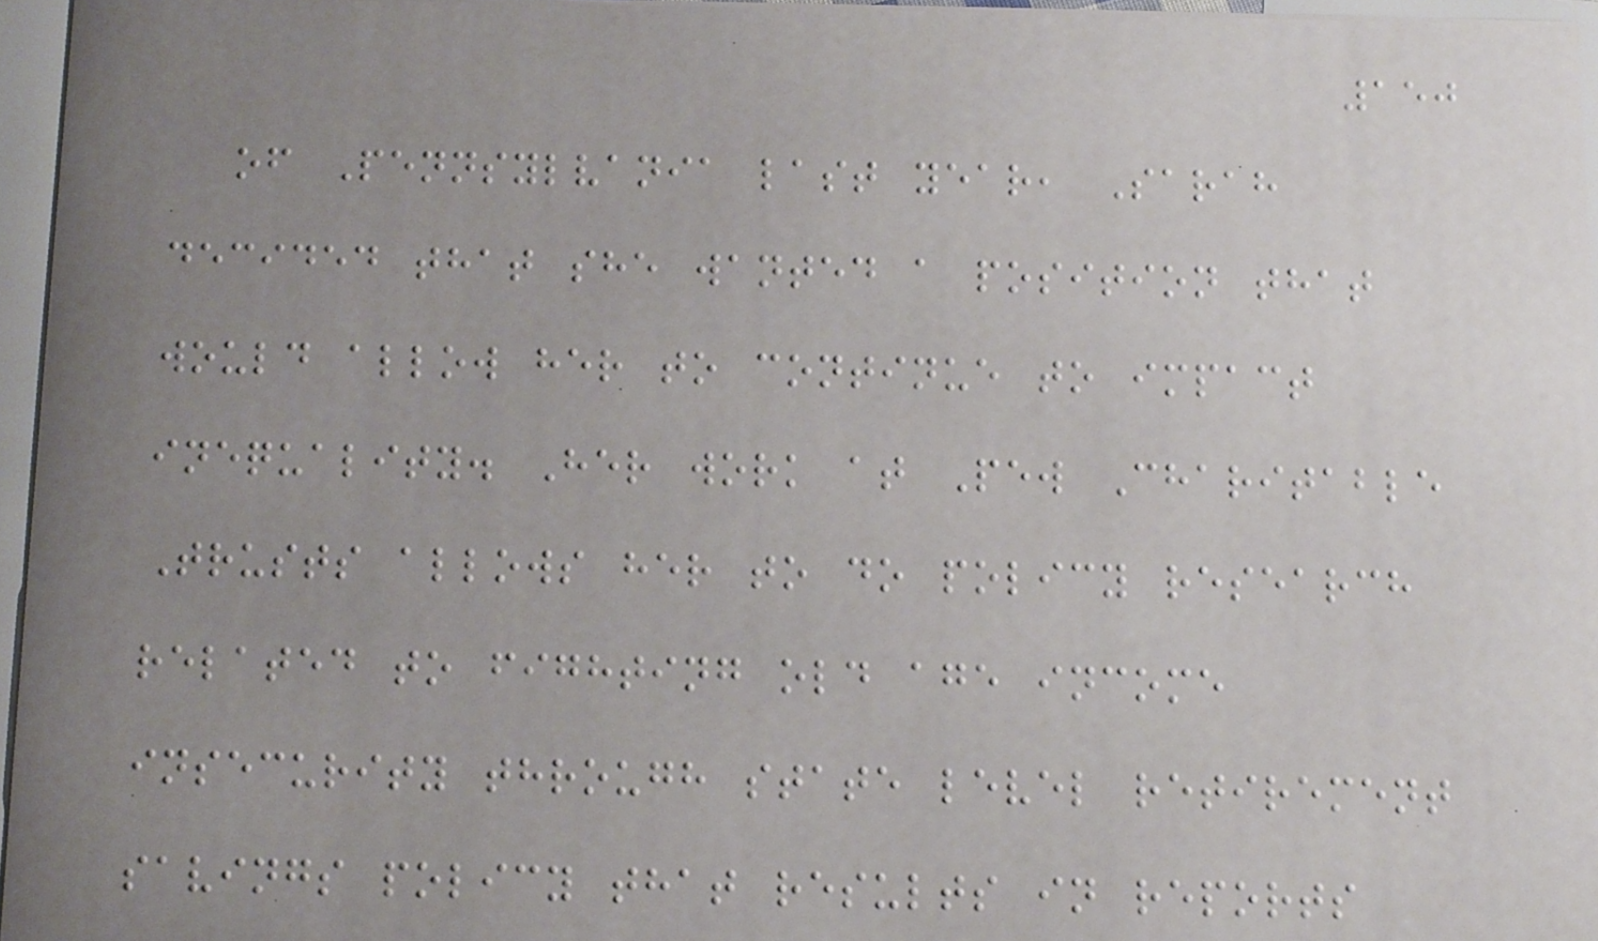150
of Pennsylvania last year, Sarah
decided that she wanted a position that
would allow her to continue to impact
inequality. Her work at Pew Charitable
Trusts allows her to do policy research
related to fighting old age income
insecurity through state level retirement
savings policy that results in reports
